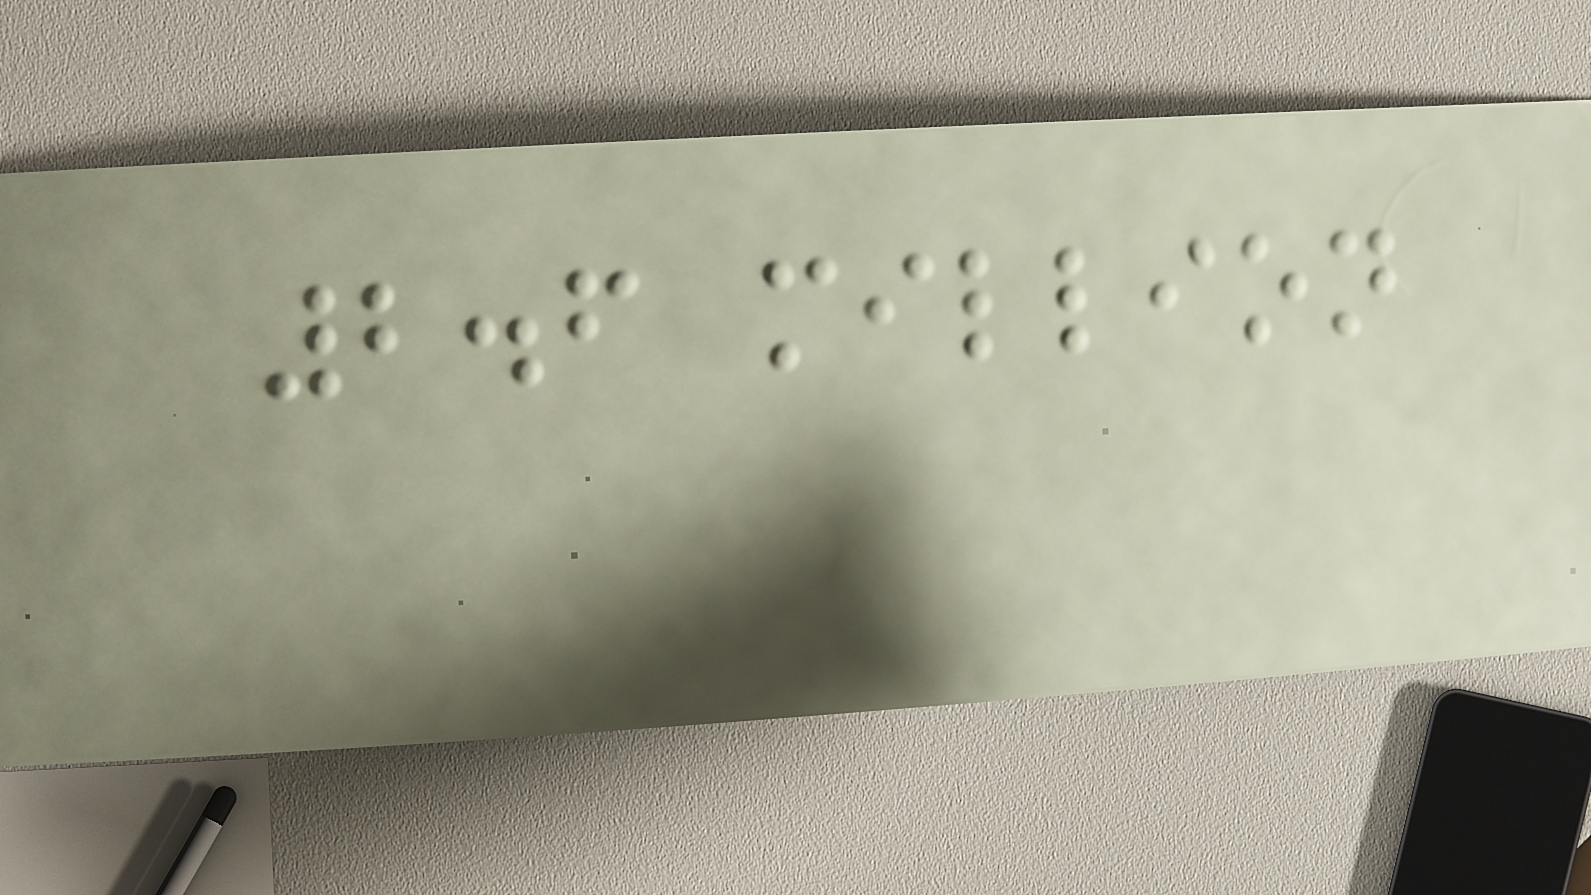2.6 million
